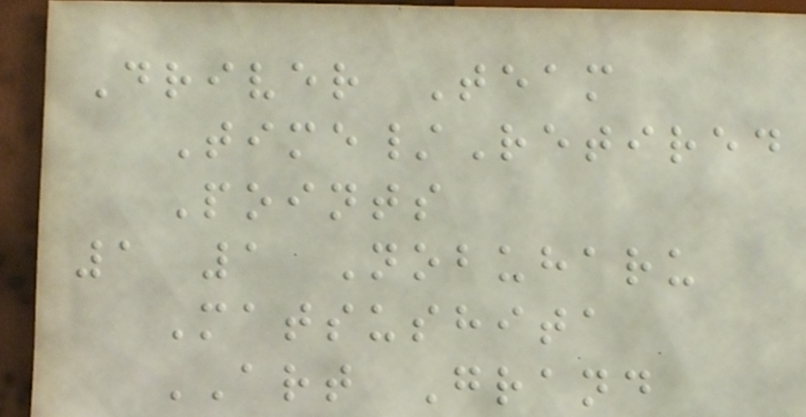Driver Team
Time/Retired
Points
1 1 Nobuharu
Matsushita
ART Grand
